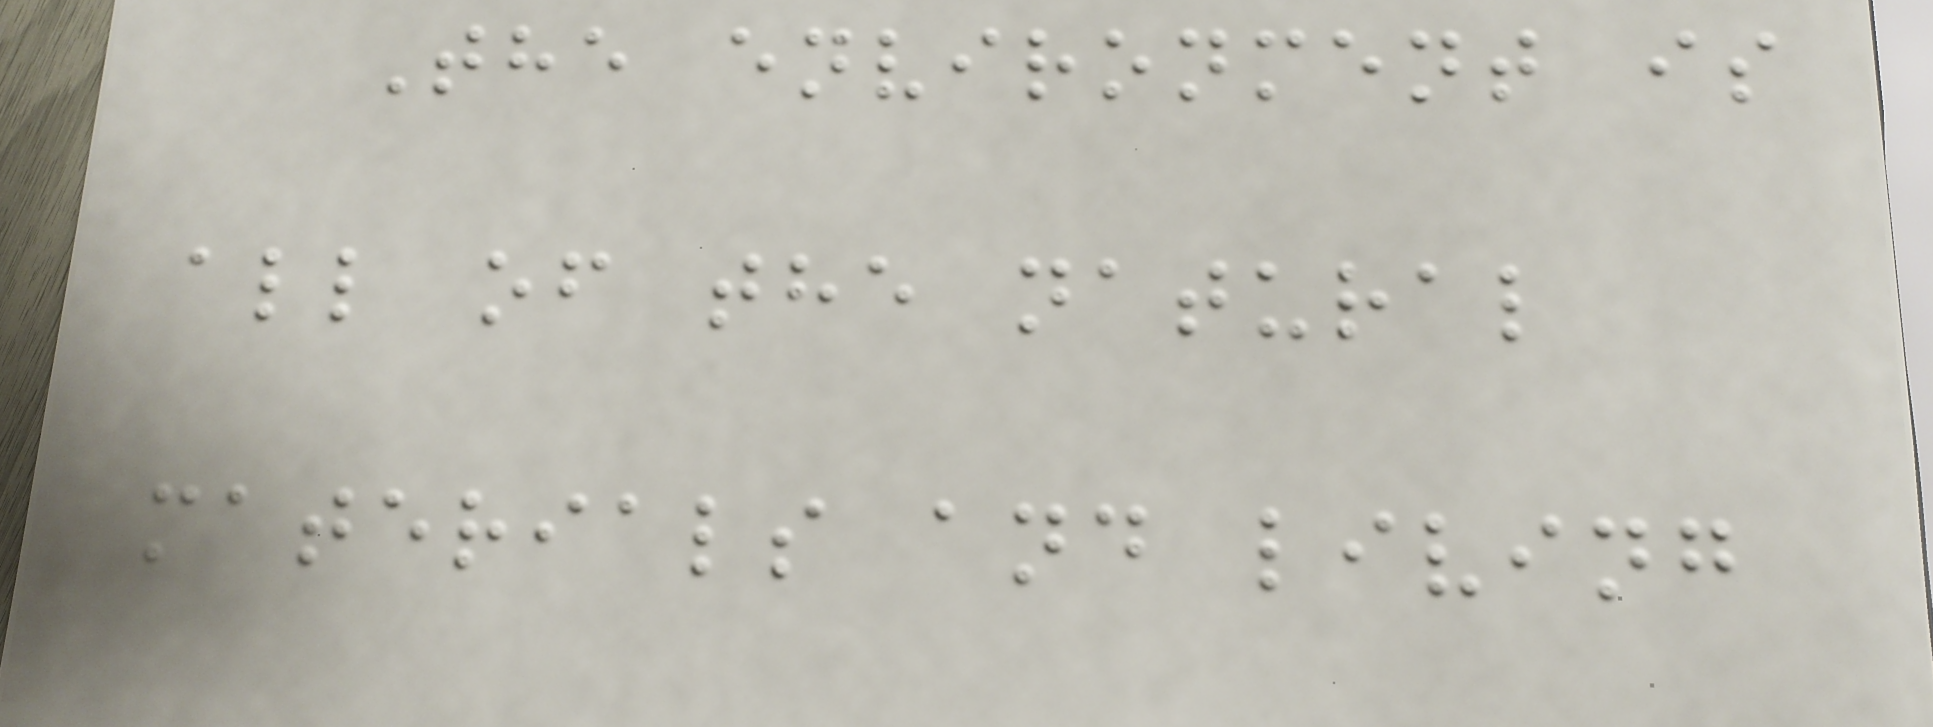The environment is
all of the natural
materials and living
